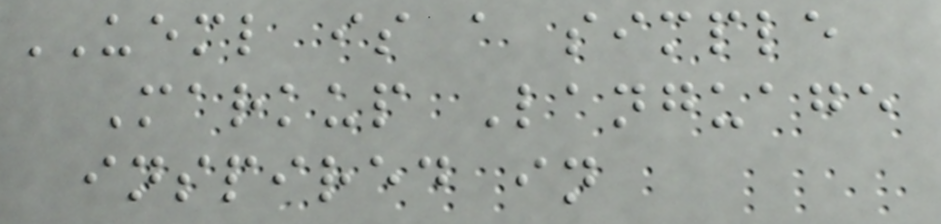UEML is a simple
Markup Language
inspired in
